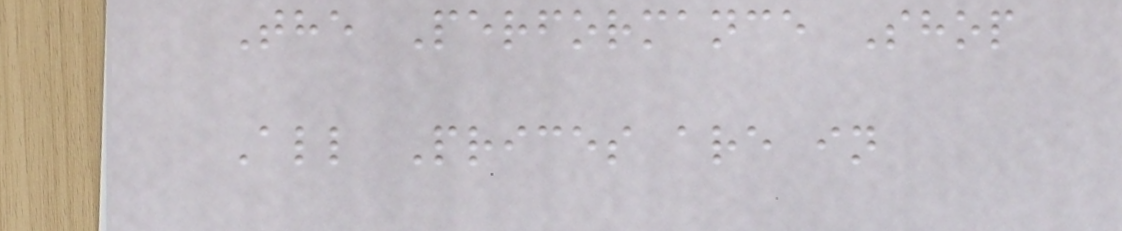The Performance Shop
All Prices are in
